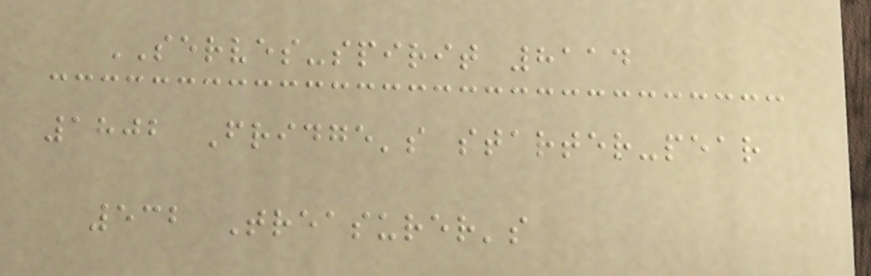SERVES-spirit 8114
1802 Fridge's starter-pear
532 Treasurer's
